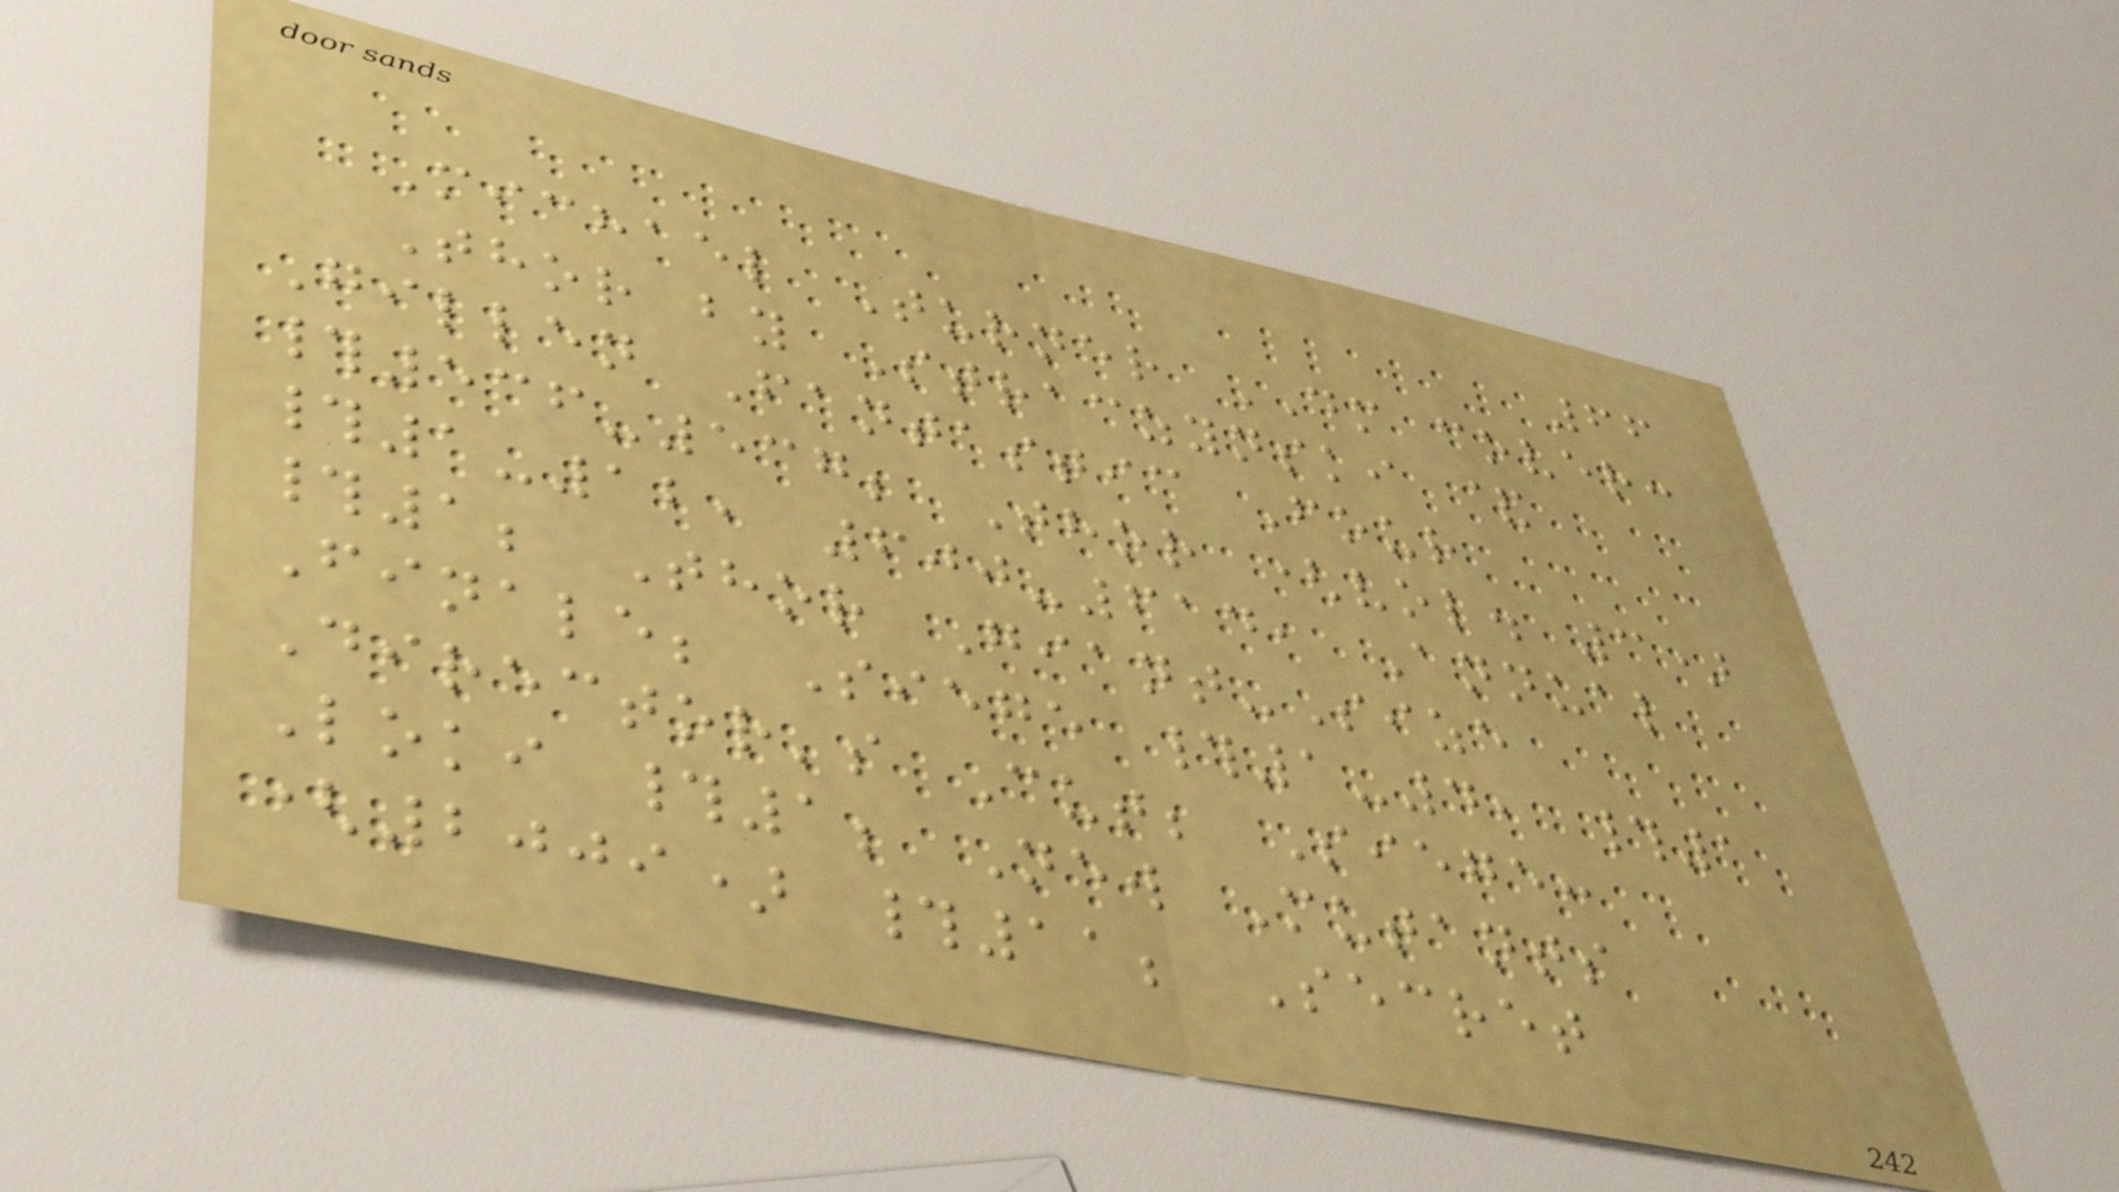66
Michael Turner DM cover:
Thor by Straczynski &
Gillen Fantastic Four
#536-537; Thor (vol. 3)
#1-12, 600-614, Annual
#1; Thor Giant-Size
Finale; Siege #1-4, #1
Director's Cut; Siege:
Loki #1; New Mutants
(2009) #11; Secret
